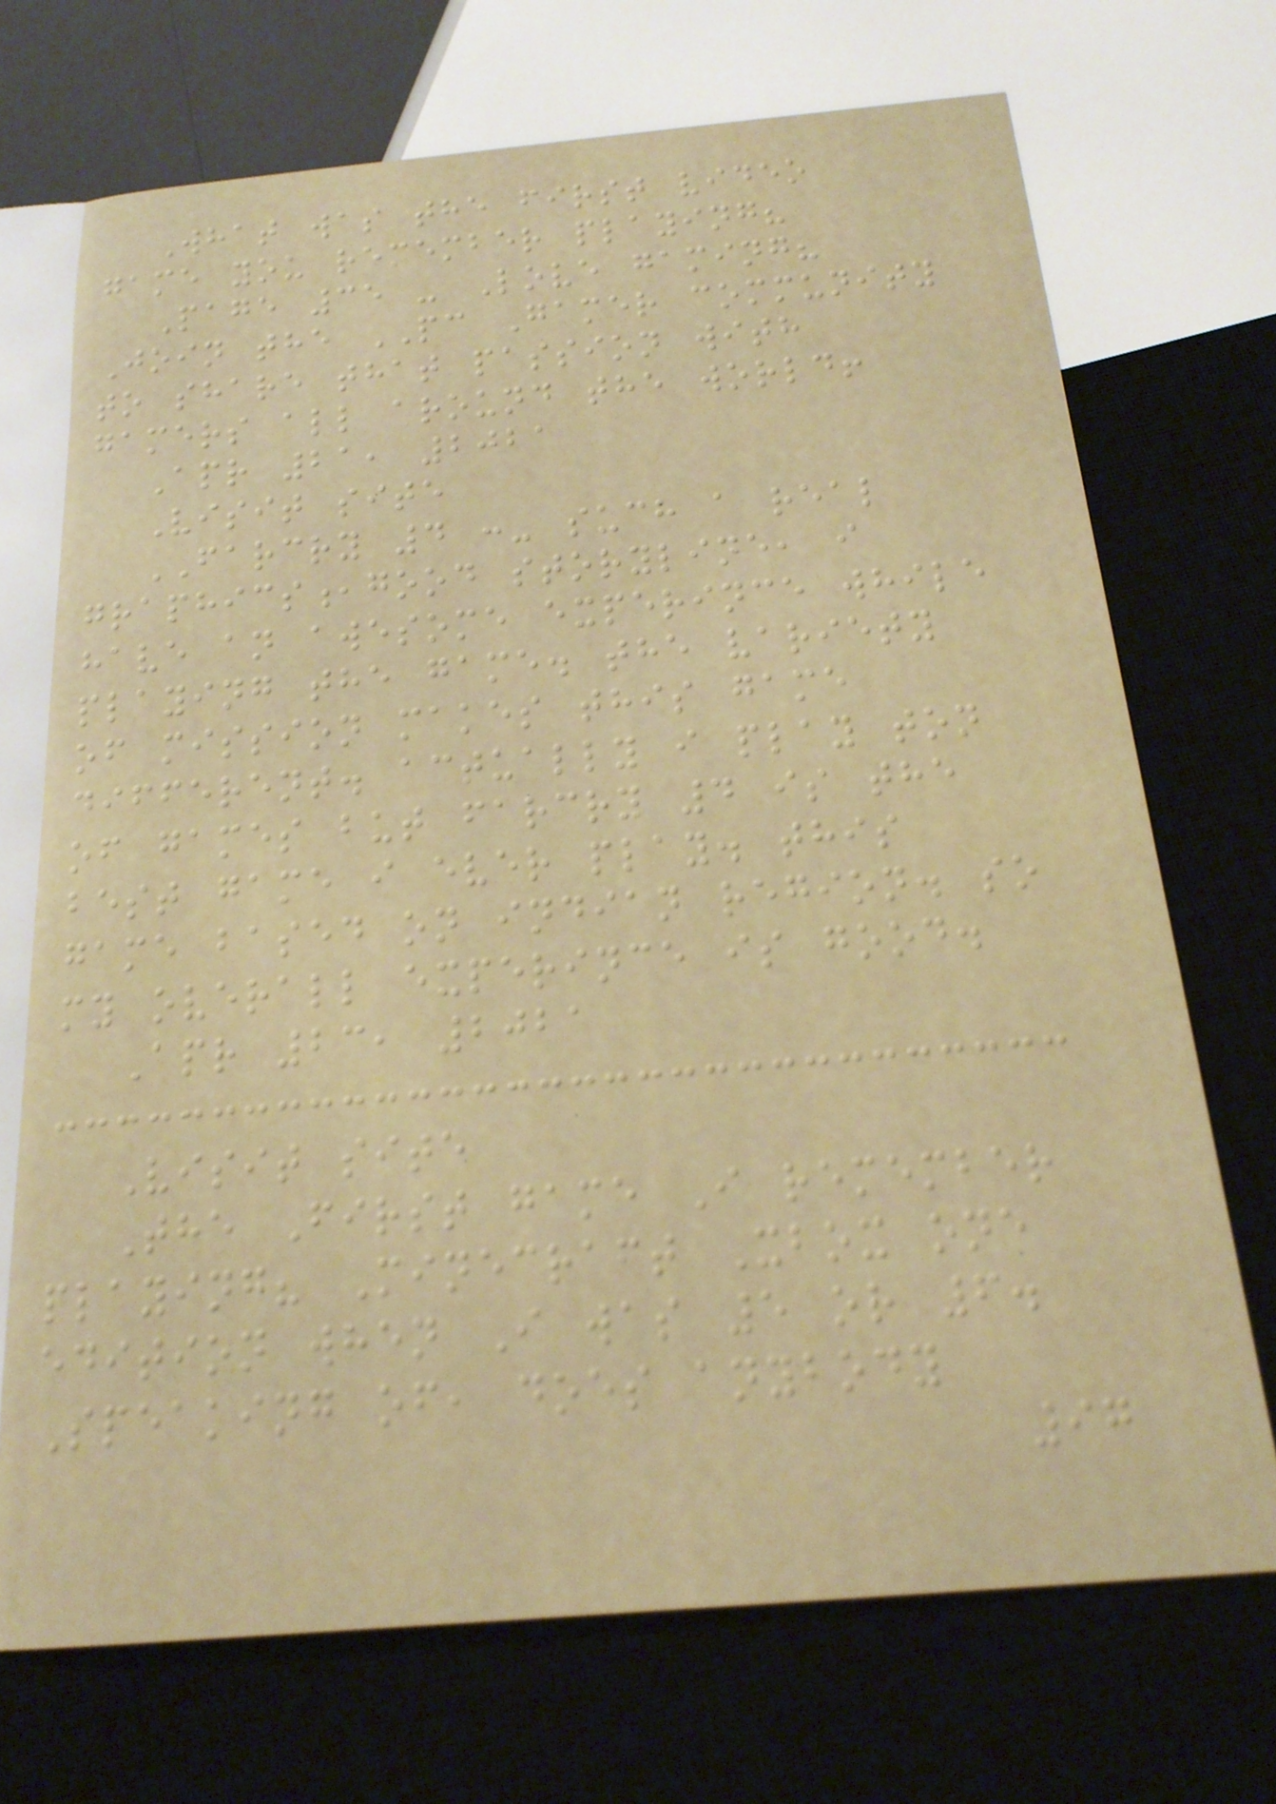What was the first video
game you remember playing?
Page 35 - Love gaming?
Join the PC Gamer community
to share that passion with
gamers all around the world!
Apr 21, 2021
Visit site
FARCRY 4 :- such a real
graphics,good storyline, i
have an awesome experince while
playing the game. the variety
of mission makes this game
different. actually i play ton
of games but farcry 4 is the
best game i ever play. this
game based on indian region. so
my overall experince is good.
Apr 23, 2021
Visit site
The First game I remember
playing? Minecraft Xbox one
edition when I was 5 or 6.
Speaking of, does anybody
97
